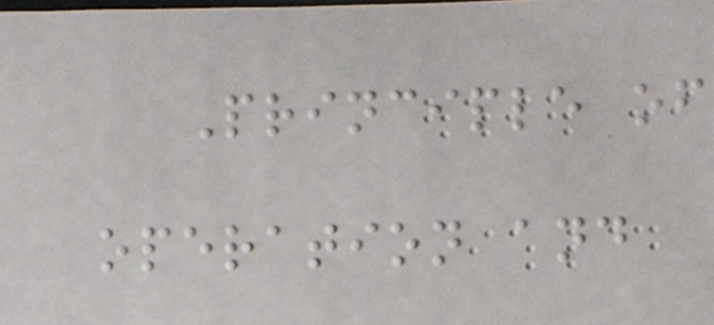Principle of
operation and
